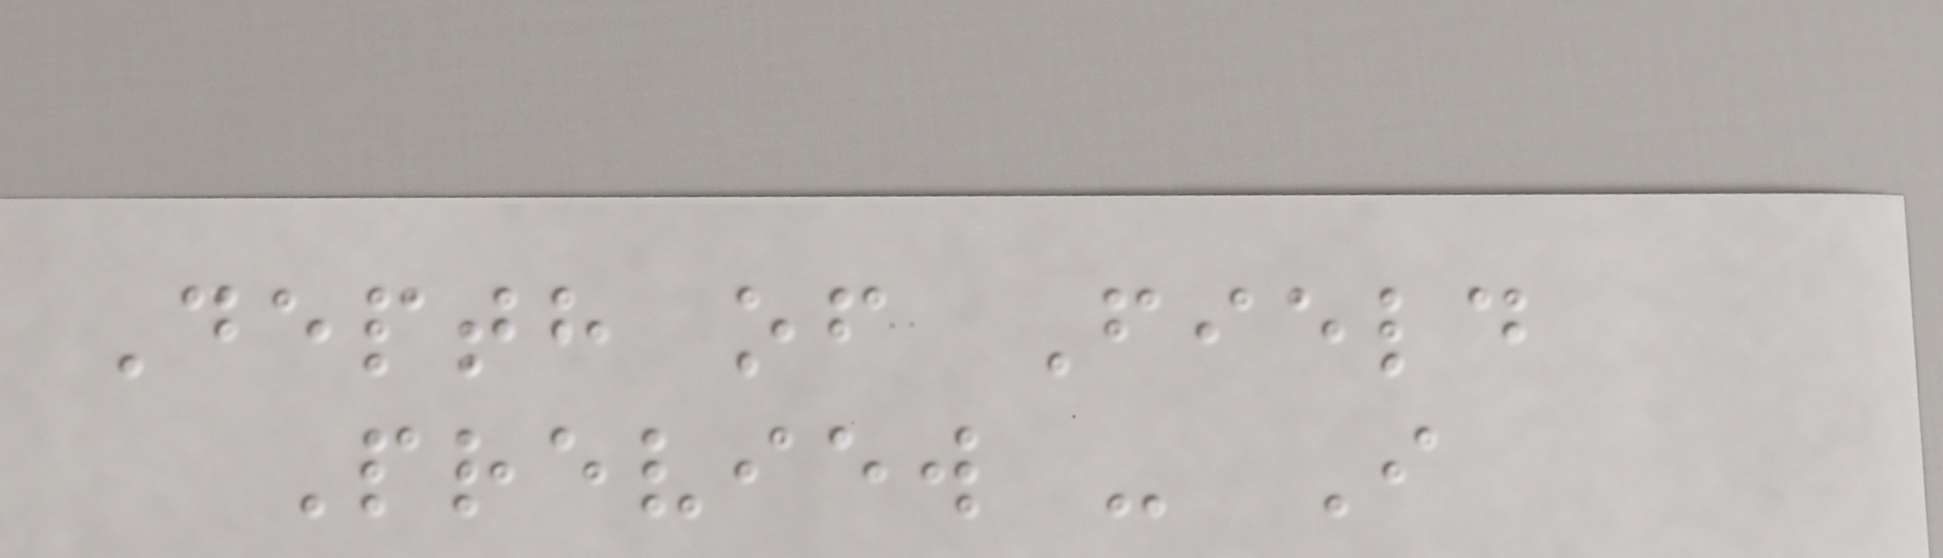Depth of Field
Preview - I
